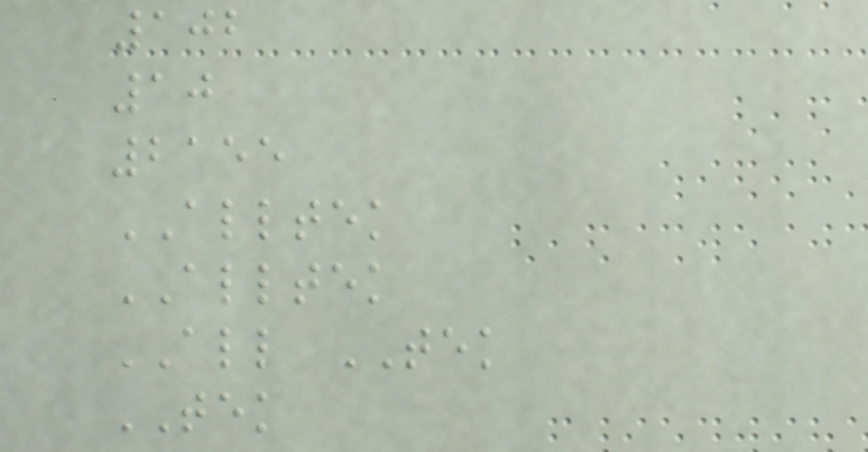102
10
2155
ALLTEK
ALLTEK
ALL TEK
TEK
